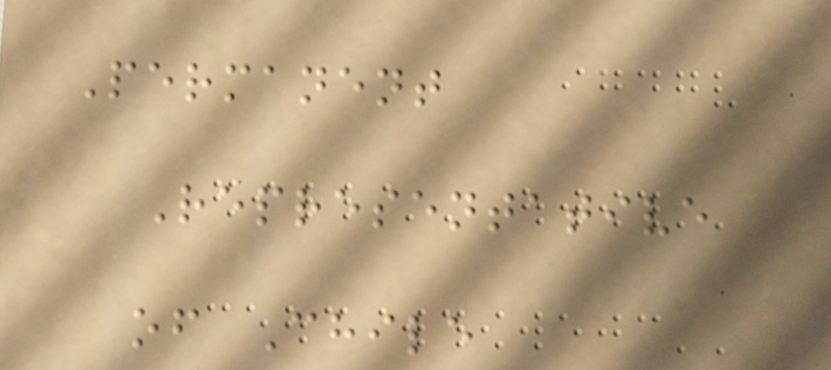Permanent
Representative
of Chile
